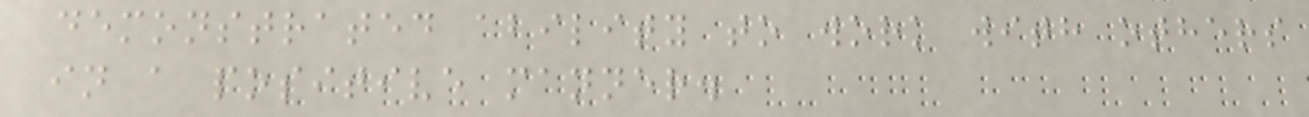demonstrated ability to work with others
in a positive manner.
